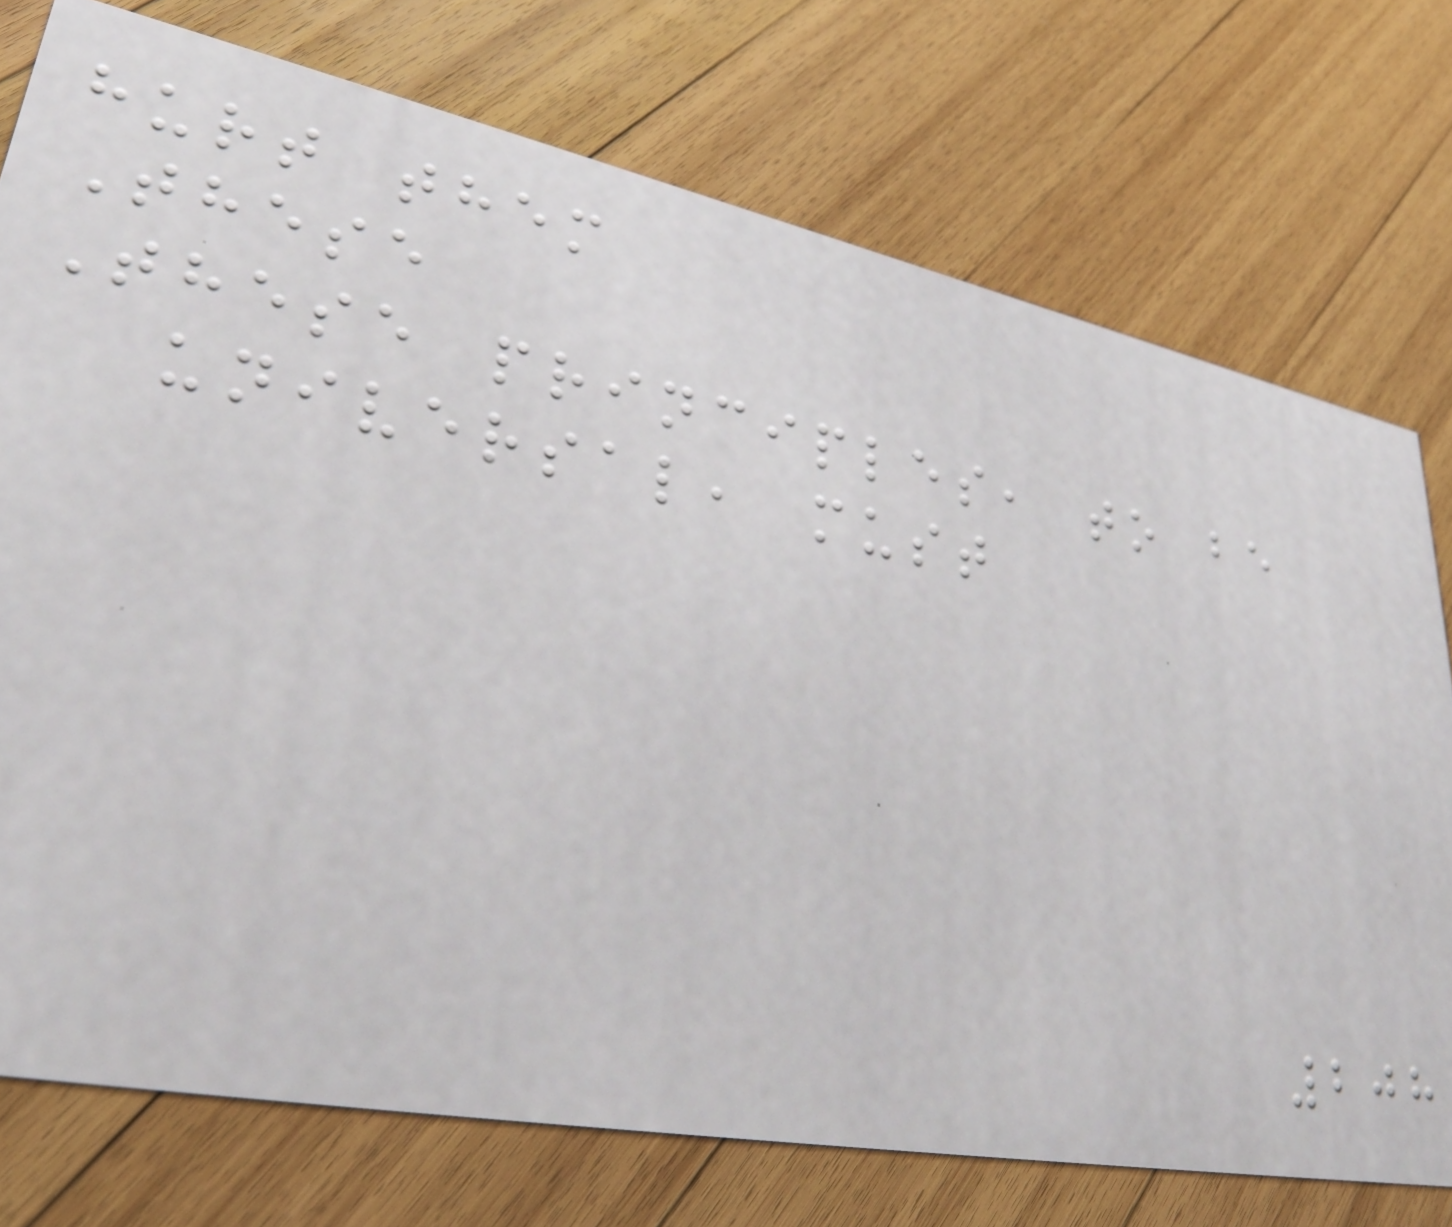hurt them
These
These principles, to be
universal, must
208
